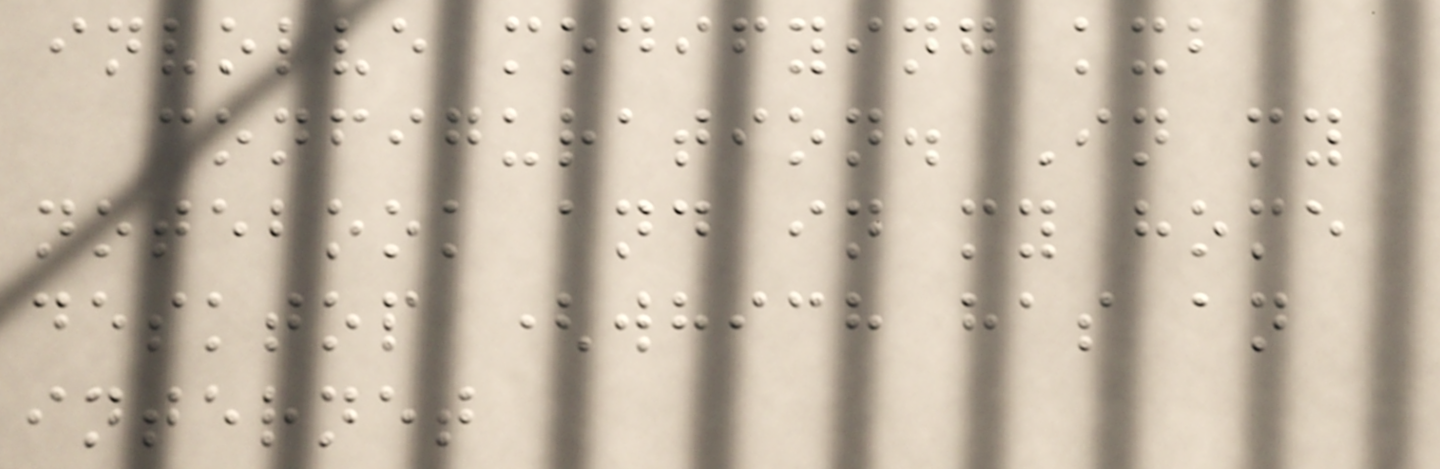involve modifying kxb
configuration. In my
notebook and in my home
desktop (which has an
internet
